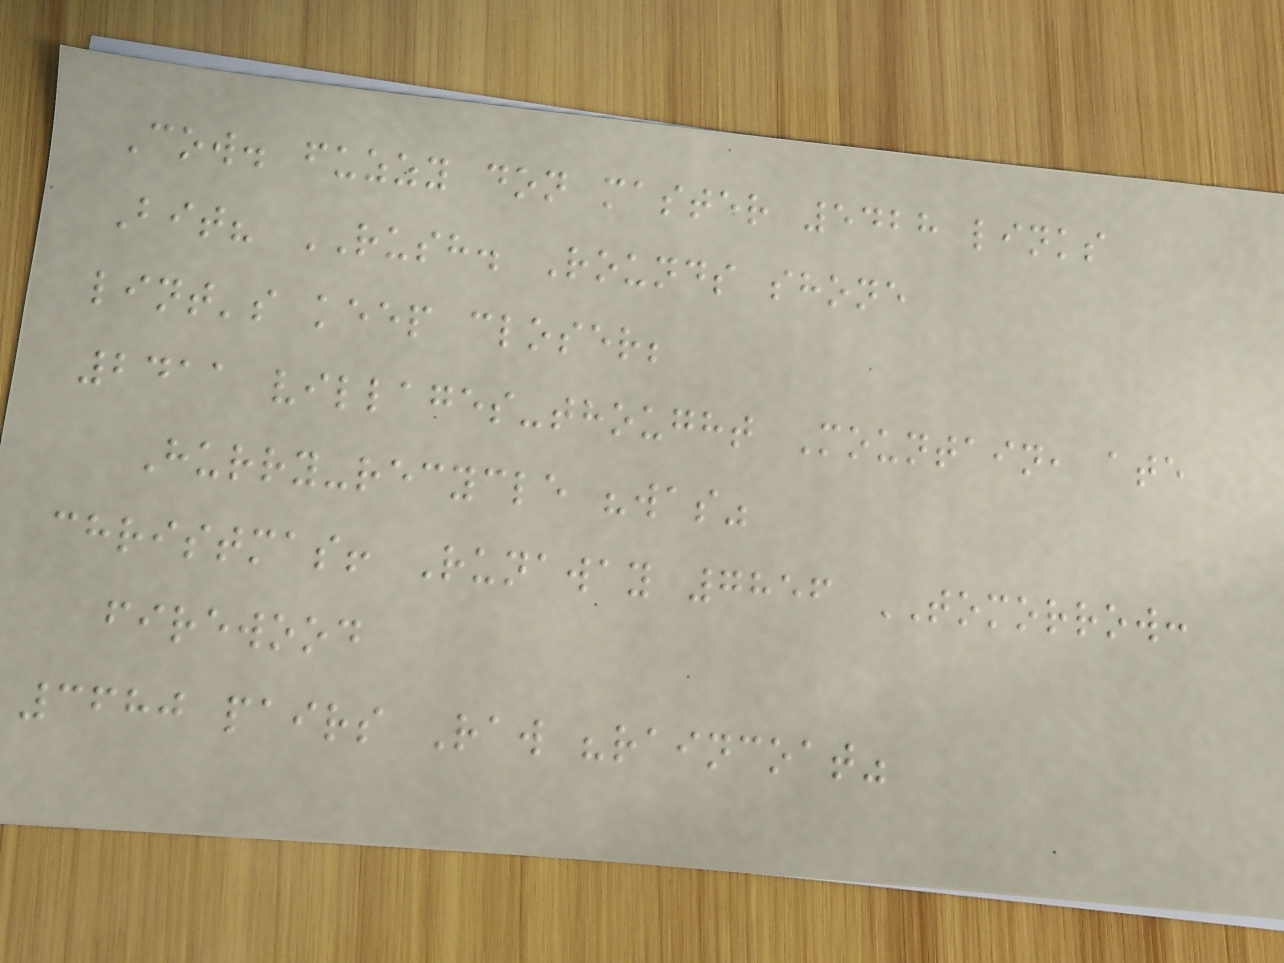Cow. fuzzy don master 5428 links
Bit? RUSH. Rounds shone
lint's keep closer;
2411 villages-thought Mountain, ate
Hurry-recycle "was"
christmas! Runaway 7856 TOMORROW:
firewood
3680 pairs Raw "raincoat"
